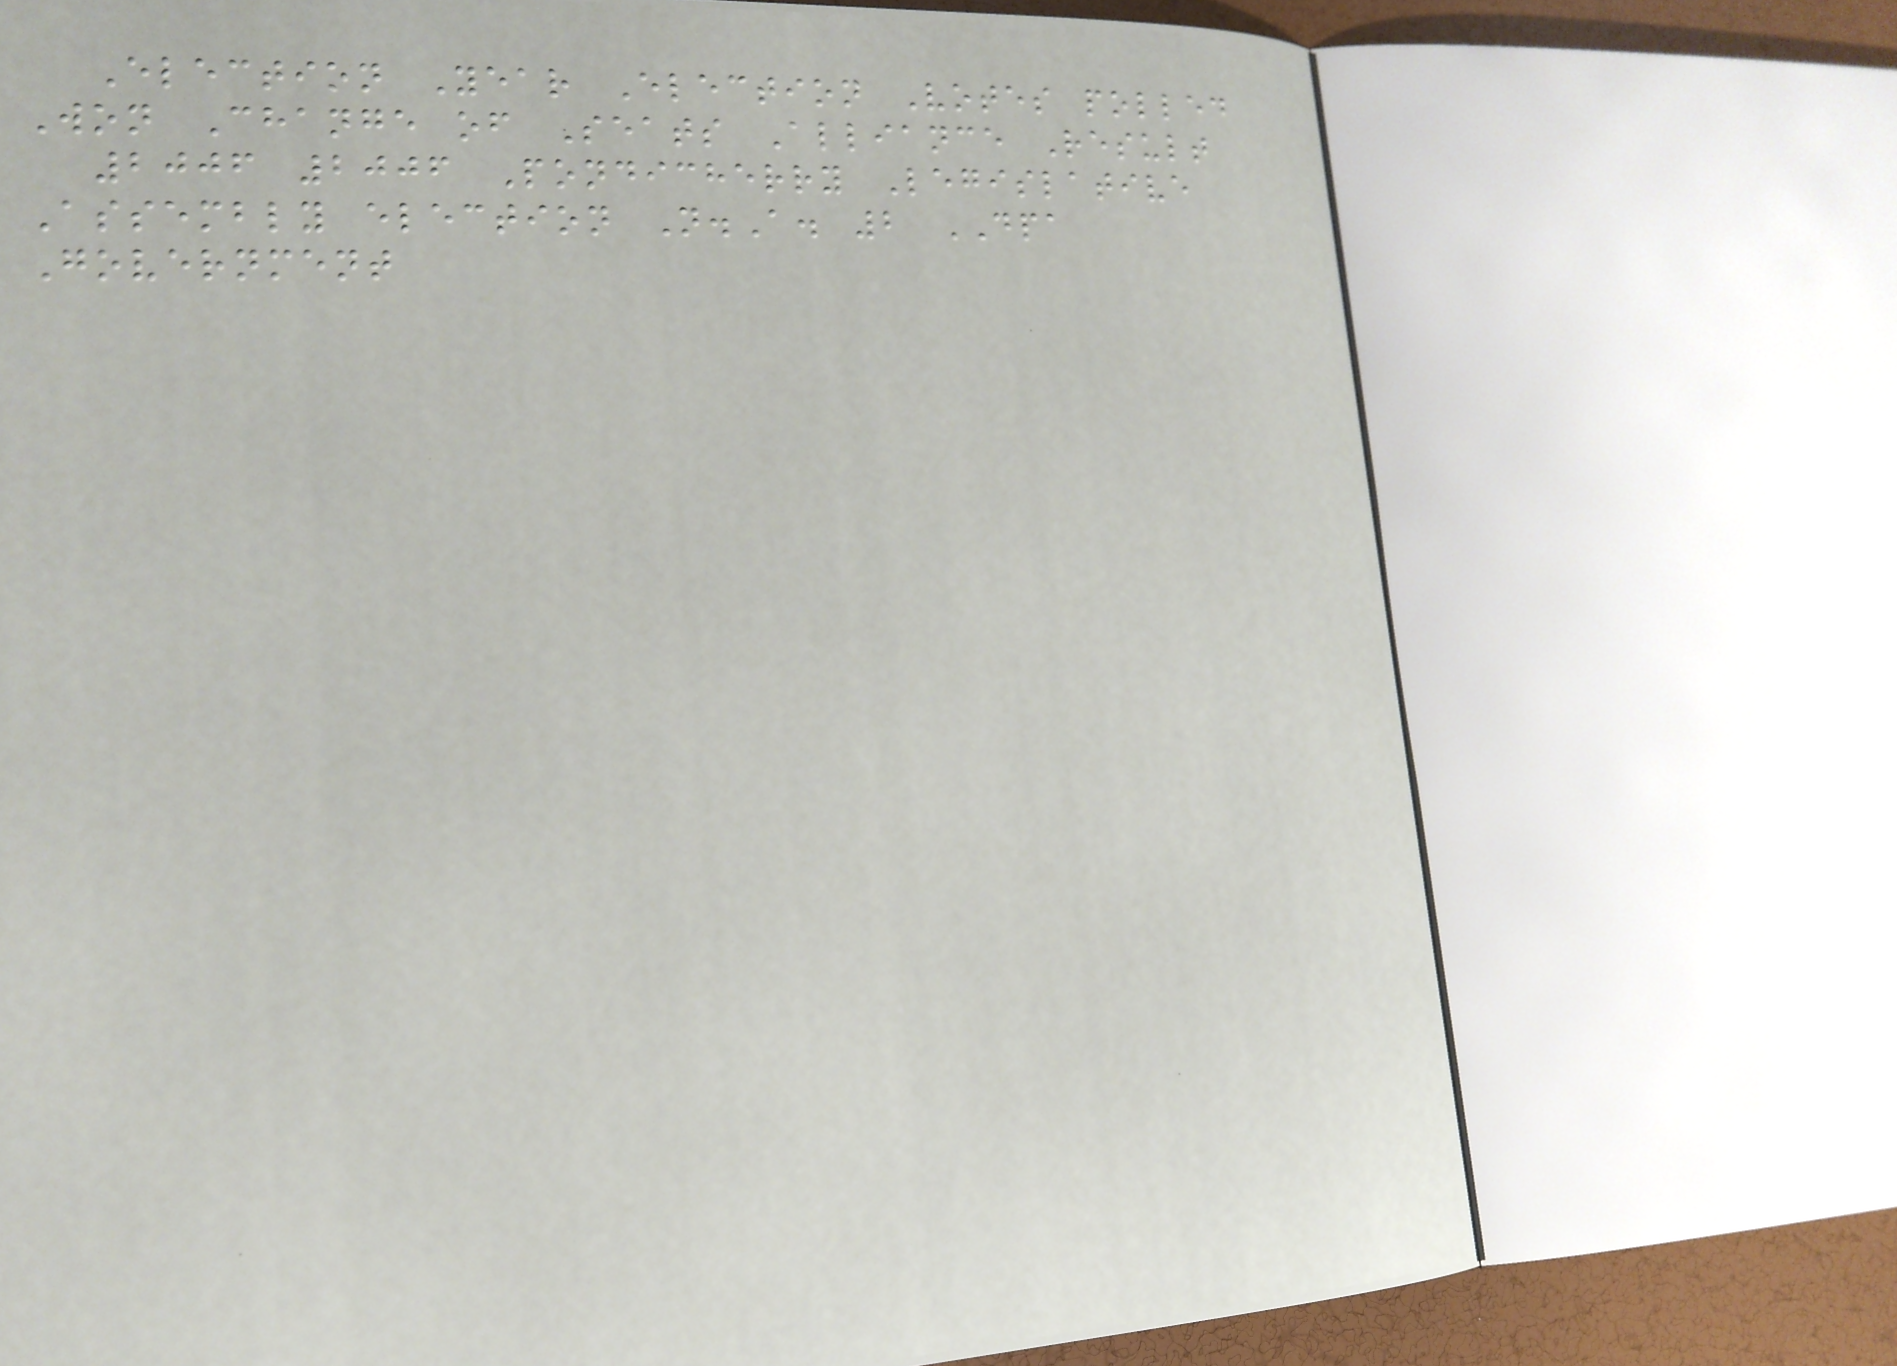Election Year Election Votes polled
Won Change of Seats Alliance Result
2006 2006 Pondicherry Legislative
Assembly election N.A. 2 DPA
Government
